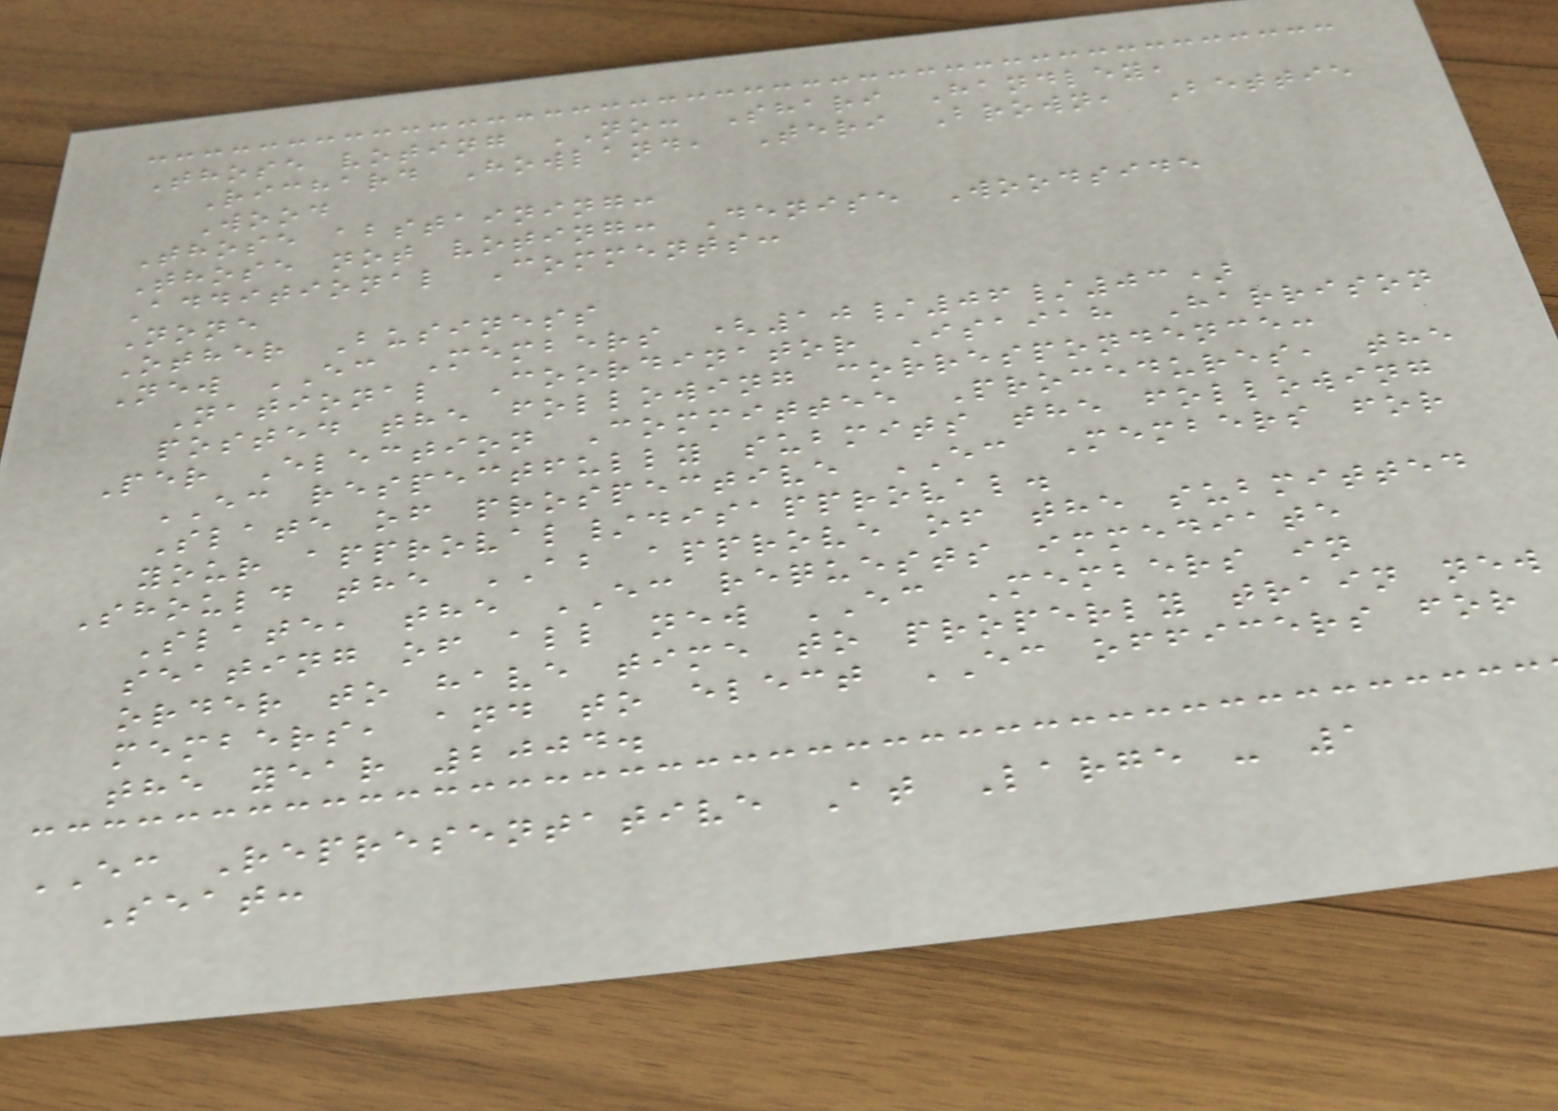Those voting NO: Shari Handley,
Richard Howland, Teri Brown, Bettie
Wood
Those abstaining:
Those not voting: Denise Woodside
Additional Comments:
None
Other Business
New EC Members (10/06/03)
National Coordinator Isaiah Harrison
posted the following correspondence:
Per Election Committee Procedures, the
EC respectfully submits the following
Slate of prospective EC Members for
your approval/disapproval.
Should the AB approve of the submitted
Slate, the EC requests immediate
seating of all new EC Members in
order to have time to properly train new
members, and to elect EC officers for
the year 2004.
EC Representative At Large - 1
Seat:
